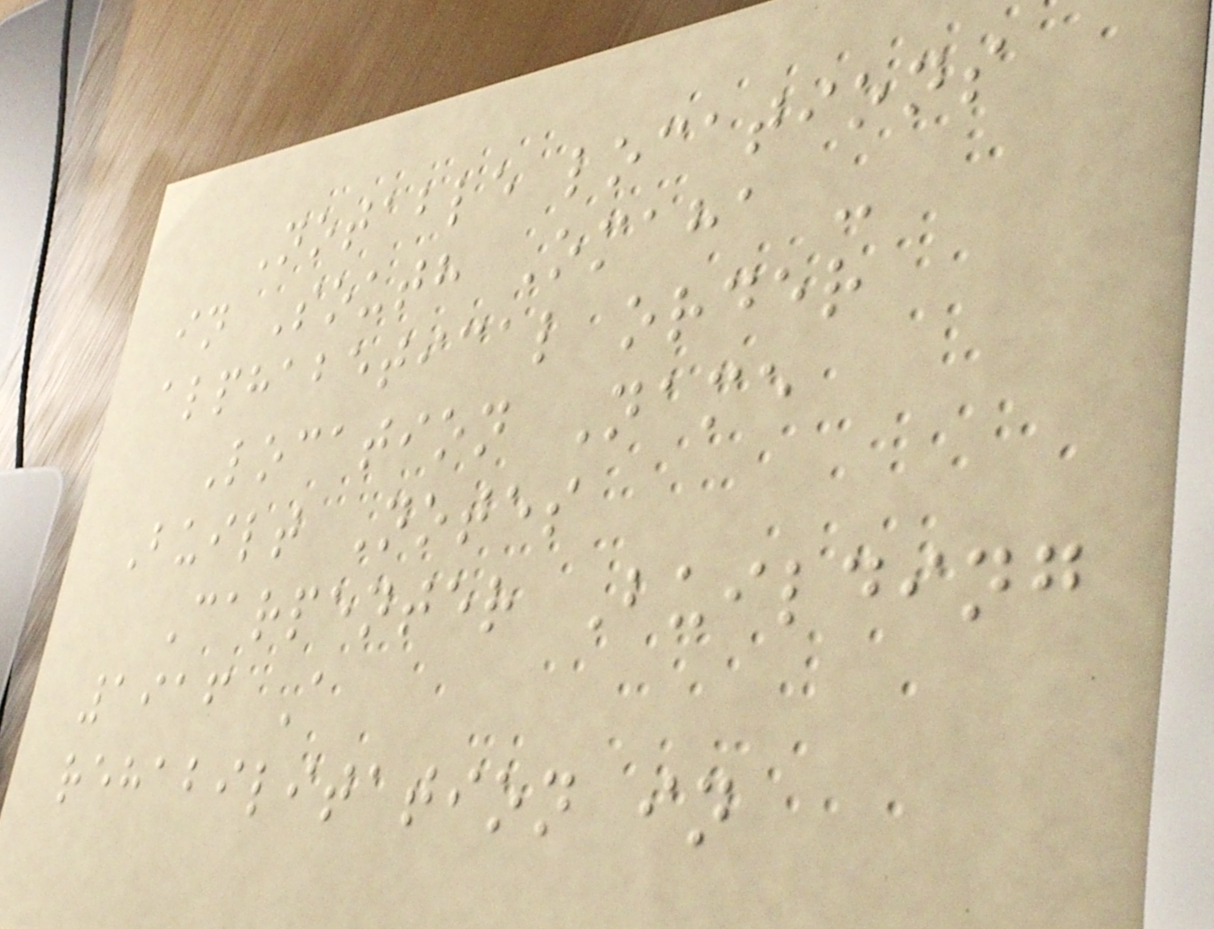Notable locations
in South Omaha -
alphabetical order
Location Name
Built Notes
Carpenter Building
1916 A
rehabilitation in
